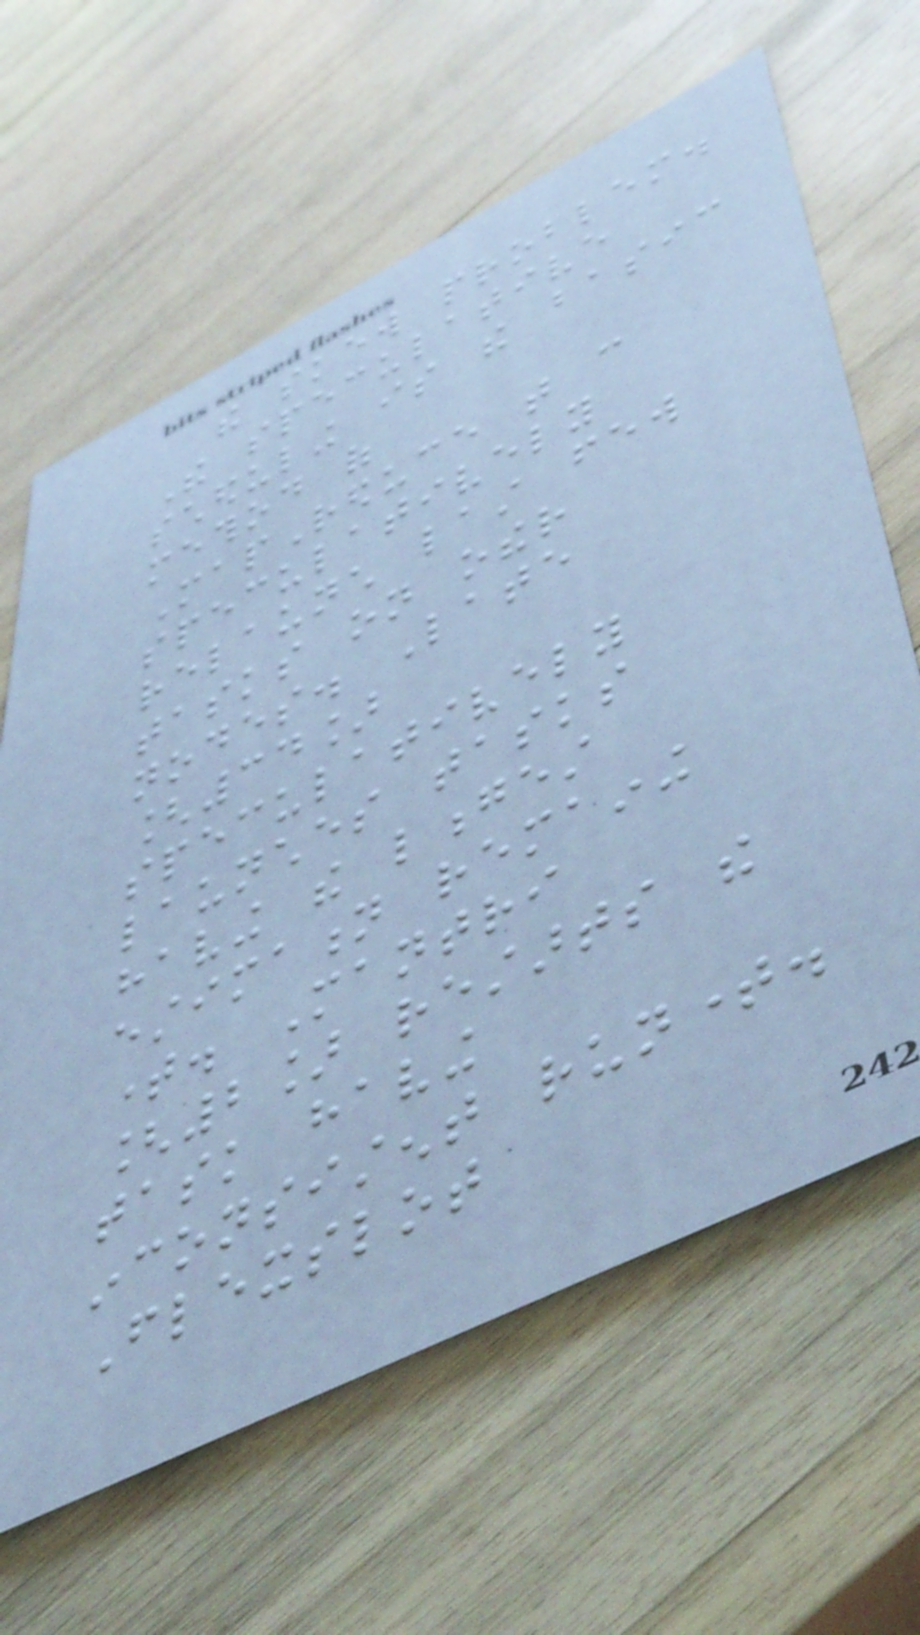the skew problem.
The speculative
scheduling is the basic
method of
MapReduce that can
speculatively
relaunch last few
tasks on other
nodes. Late
[34]
speculatively
launches tasks
having the longest
estimation remaining
time. Mantri
[2] restarts the
task having
inconsistent runtime.
Flexslot
